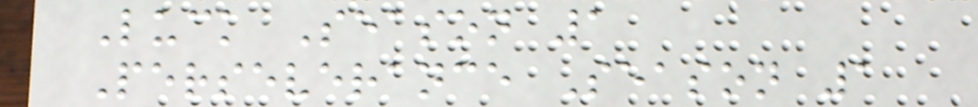Luck Season 1
Perseverance Season 1
